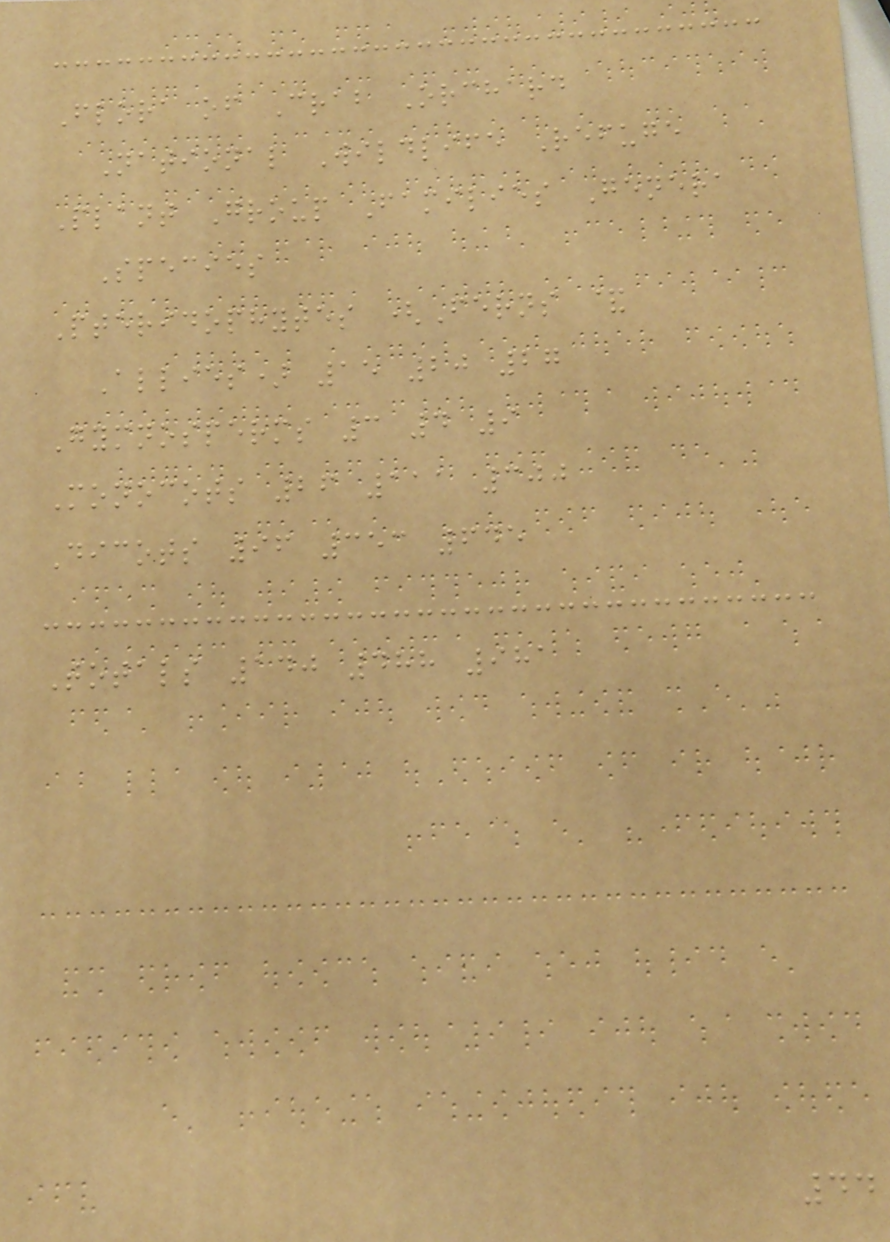Flora of Crab Orchard
National Wildlife Refuge
Plant Group Families Genera
Species
Pteridophytes (Ferns &
Allies) 15 20 27
Gymnosperms 3 4 9
Monocots 26 111 300
Dicots 96 353 645
Totals 140 488 981
44
